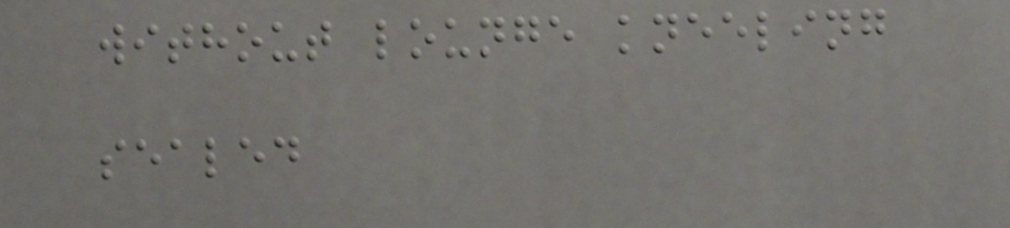without lounge kneeling
sealed
